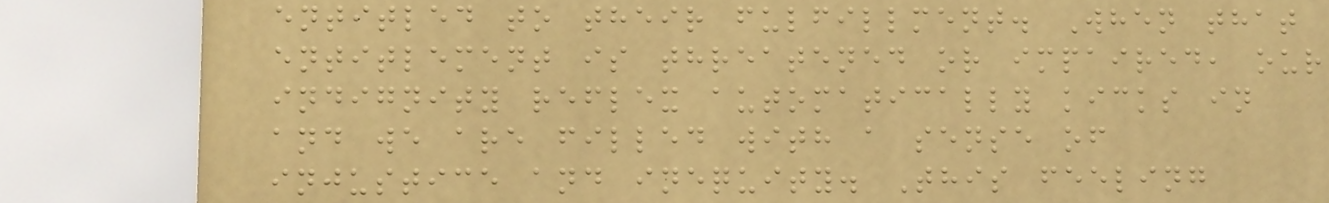entitled to their fulfillment. When that
entitlement is threatened or impaired, our
indignity reflex automatically kicks in
and we are filled with a sense of
injustice and inequity. This feeling
